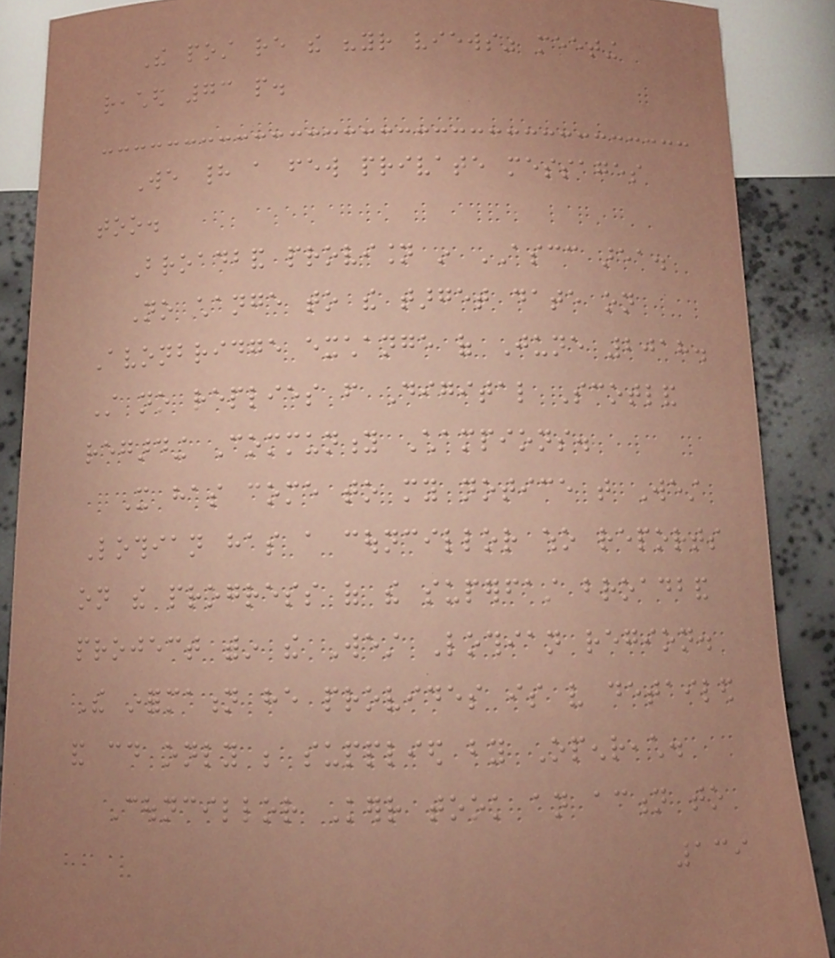The post re the "your views" meeting
reached 73 people.
We had a few private messages
too.
Broadband provision in ASCC area.
No change to the target date on
Avonbridge exchange of June 2018.
Still no replies from Digital Scotland
regarding Community Champions.
It has come to my notice that West
Lothian has a councillor who reports
on the progress of the superfast broadband
project within the West Lothian region.
The information he provides is very detailed
and could only be supplied by Openreach.
Councillor Kerr took an action to
139
